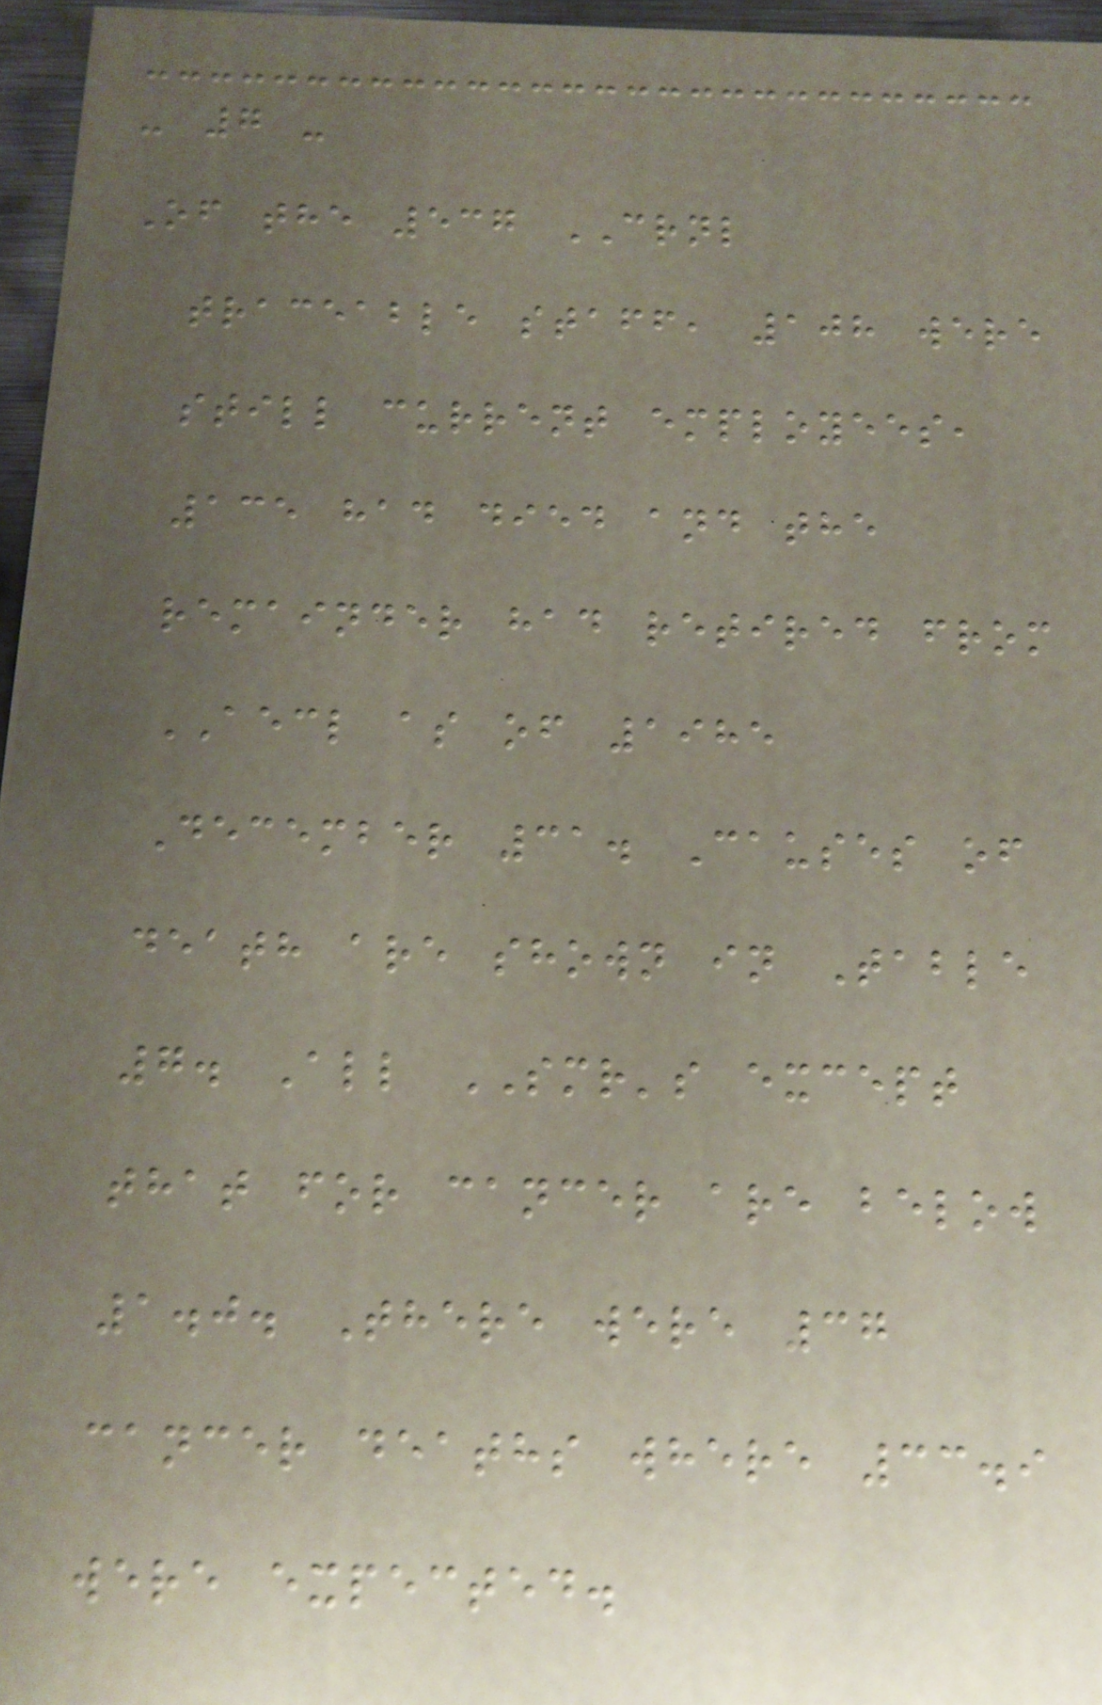- 7 -
Of the 537 CRNL
traceable staff, 108 were
still current employees,
135 had died and the
remainder had retired from
AECL as of 1985
December 31. Causes of
death are shown in Table
7. All SMR's except
that for cancer are below
1.0. There were 37
cancer deaths where 33.9
were expected.
